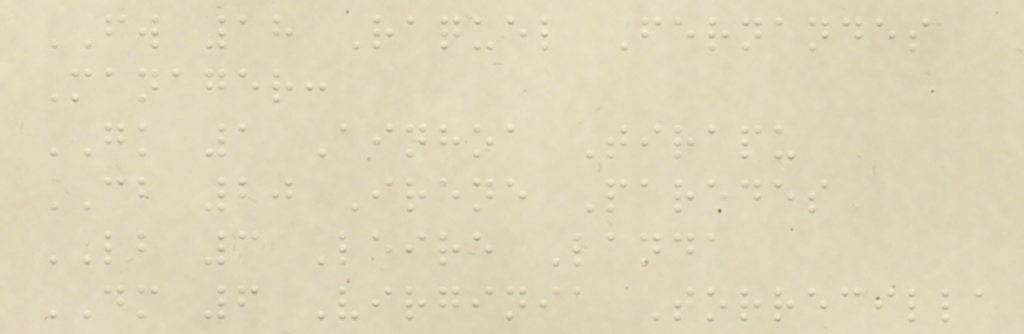FW 18 Raquel Fernandes
Manager:
GK 1 Ainhoa Tirapu
CB 20 Irene Paredes
LB 3 Leire Landa
DM 6 Virginia Torrecilla
